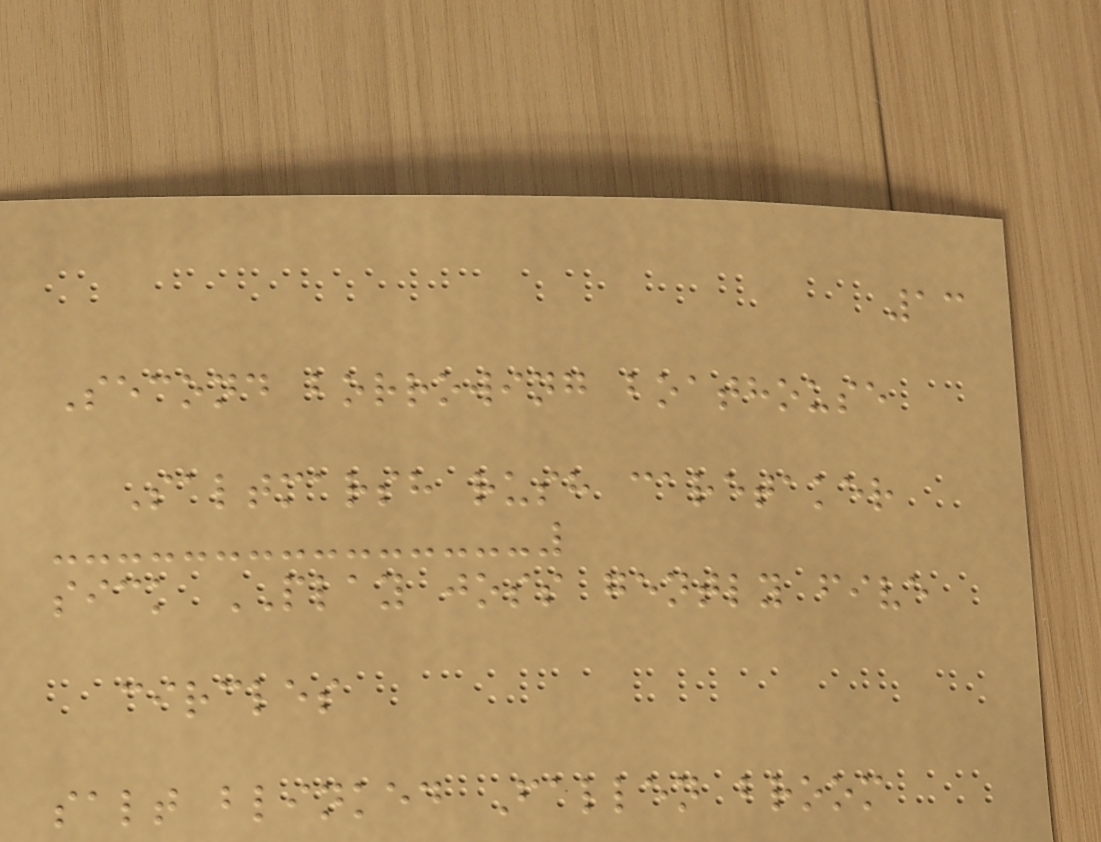13
Second borrowing boathouse
Saltmarsh rush caretaker
sick PLAY joss gently five
circles
salt blinked Fallen broom
